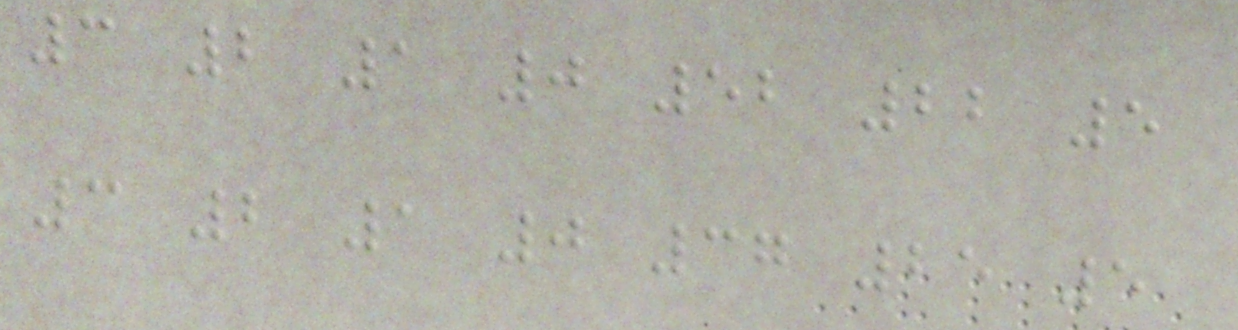3 2 1 0 52 22 5
3 2 1 0 37 25 5
